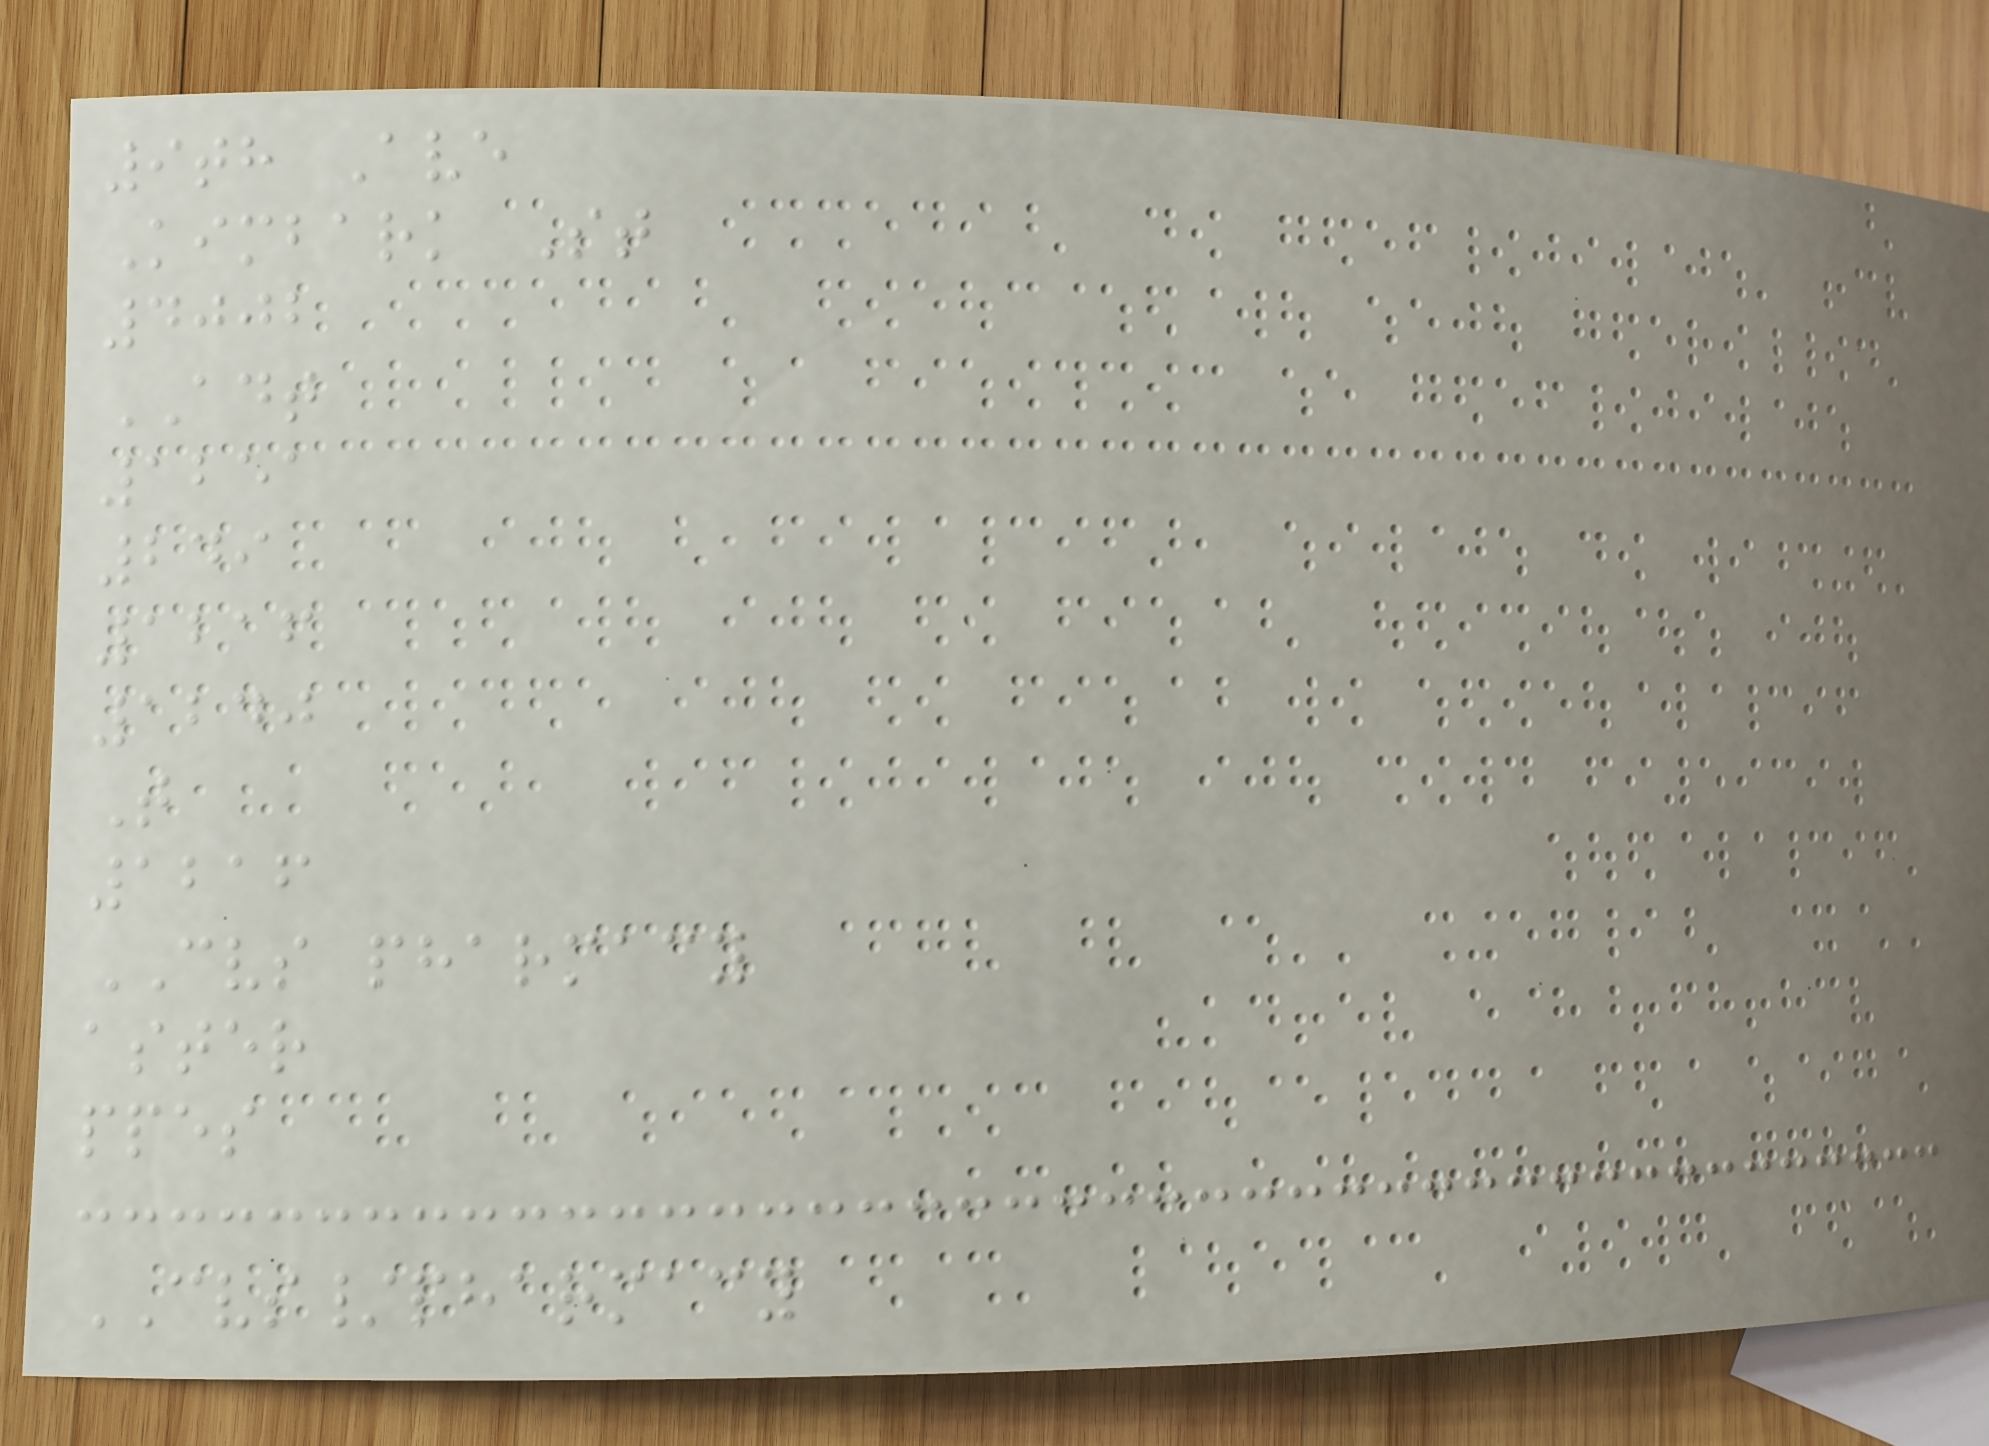9th Ave
Kimbark St
4002
ADT
1251
249
1216
1240
T
1216
CVS pharmacy
aster
ppes
CVS/pharmacy
